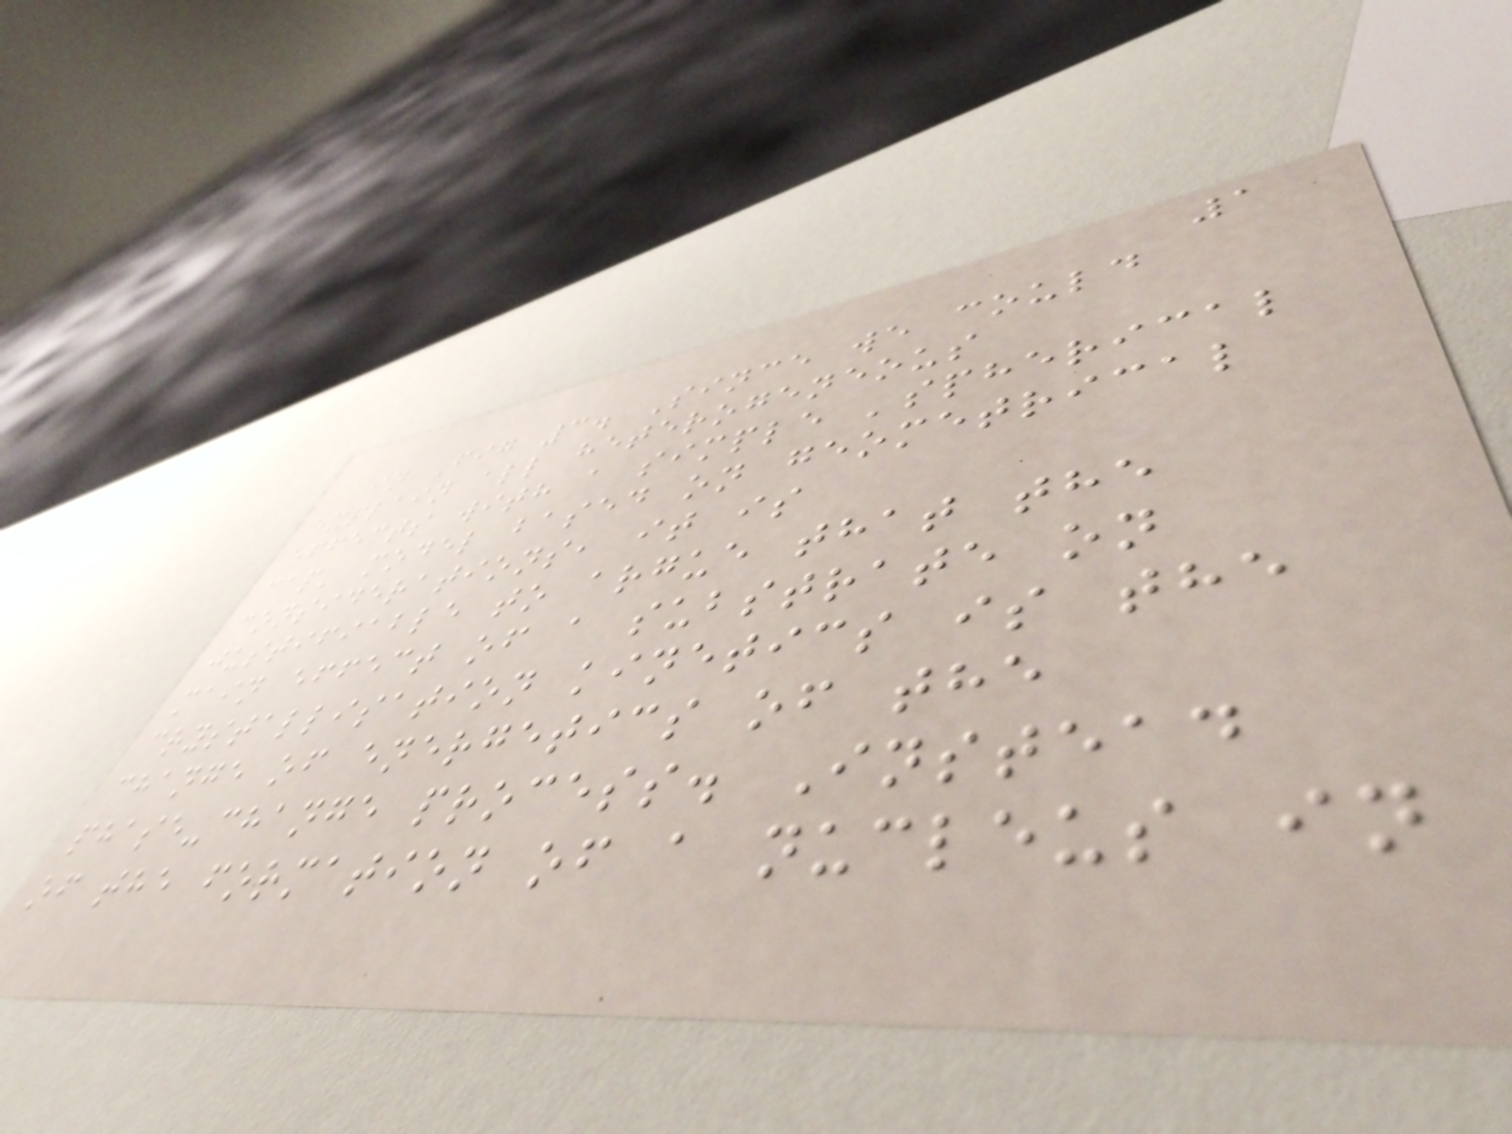1
in Fig 3. Since we could
explain all heterogeneous
effects with a simple 'spherical
cap' model based on geometrical
considerations, it is
justifiable to argue that the
main effect of a substrate on
crystallisation kinetics is the
change of energetics of the
phase-change process. Instead
of the formation of a nucleus in
